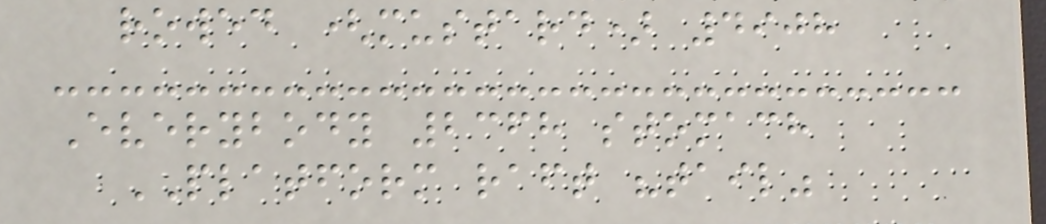rowed (mustard) 4908
Everybody 2368 stomach
PLATFORM raft "tail"
